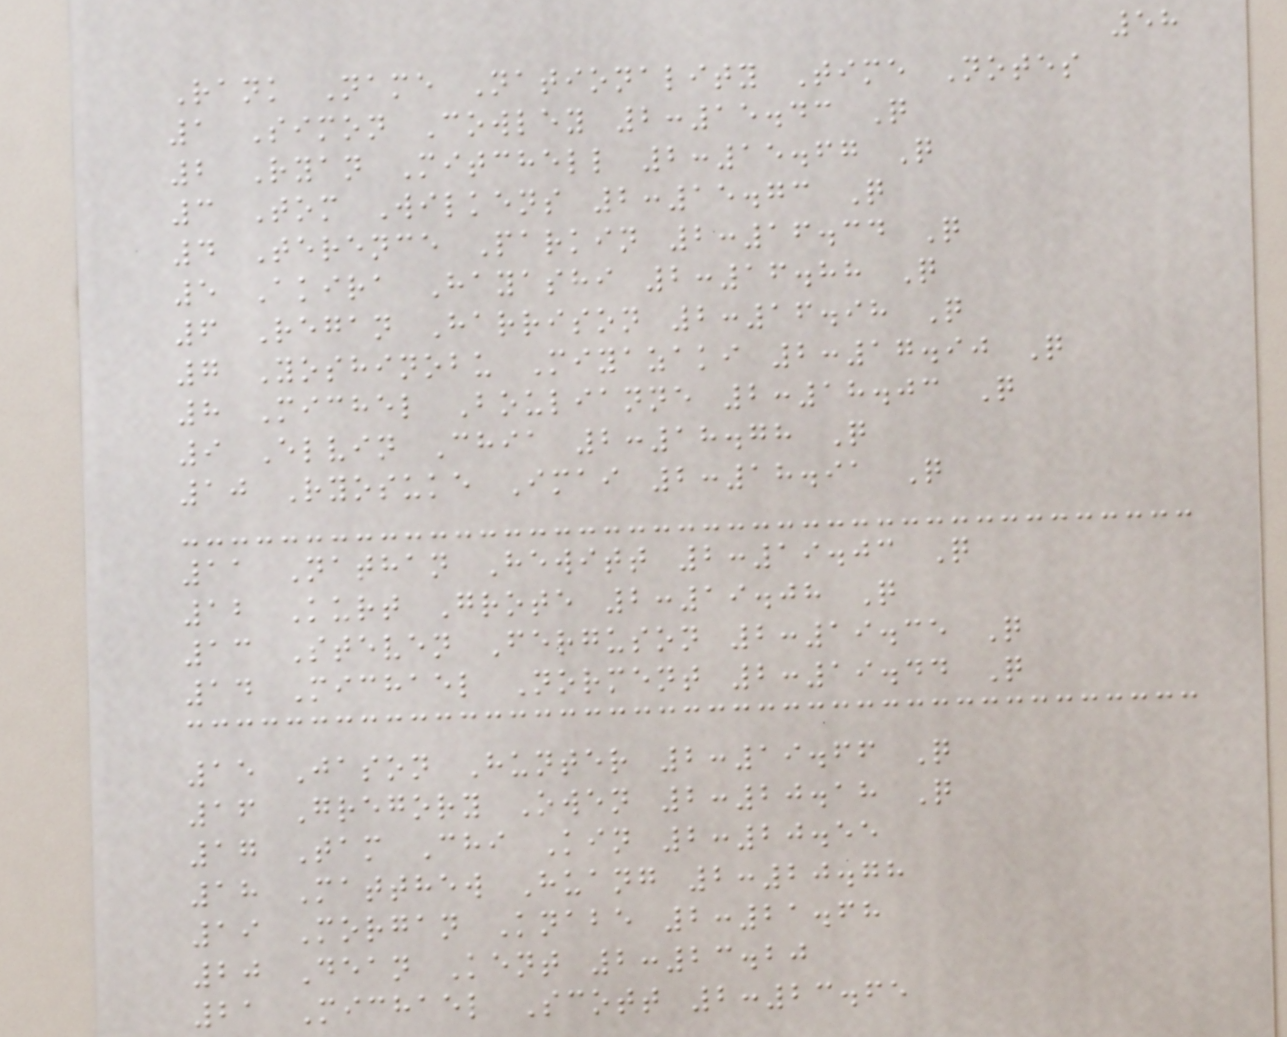58
Rank Name Nationality Time Notes
1 Simon Cowley 2:15.43 Q
2 Ryan Mitchell 2:15.67 Q
3 Tom Wilkens 2:15.73 Q
4 Terence Parkin 2:16.34 Q
5 Akira Hayashi 2:16.88 Q
6 Regan Harrison 2:16.98 Q
7 Yoshinobu Miyazaki 2:17.90 Q
8 Michel Boulianne 2:18.03 Q
9 Elvin Chia 2:18.78 Q
10 Ryosuke Imai 2:18.91 Q
11 Nathan Hewitt 2:19.03 Q
12 Kurt Grote 2:19.08 Q
13 Steven Ferguson 2:19.35 Q
14 Michael Norment 2:19.44 Q
15 Jason Hunter 2:19.66 Q
16 Gregory Owen 2:20.18 Q
17 Tam Chi Kin 2:20.55
18 Matthew Huang 2:20.78
19 Morgan Knabe 2:21.68
20 Dean Kent 2:23.20
21 Michael Scott 2:23.65
